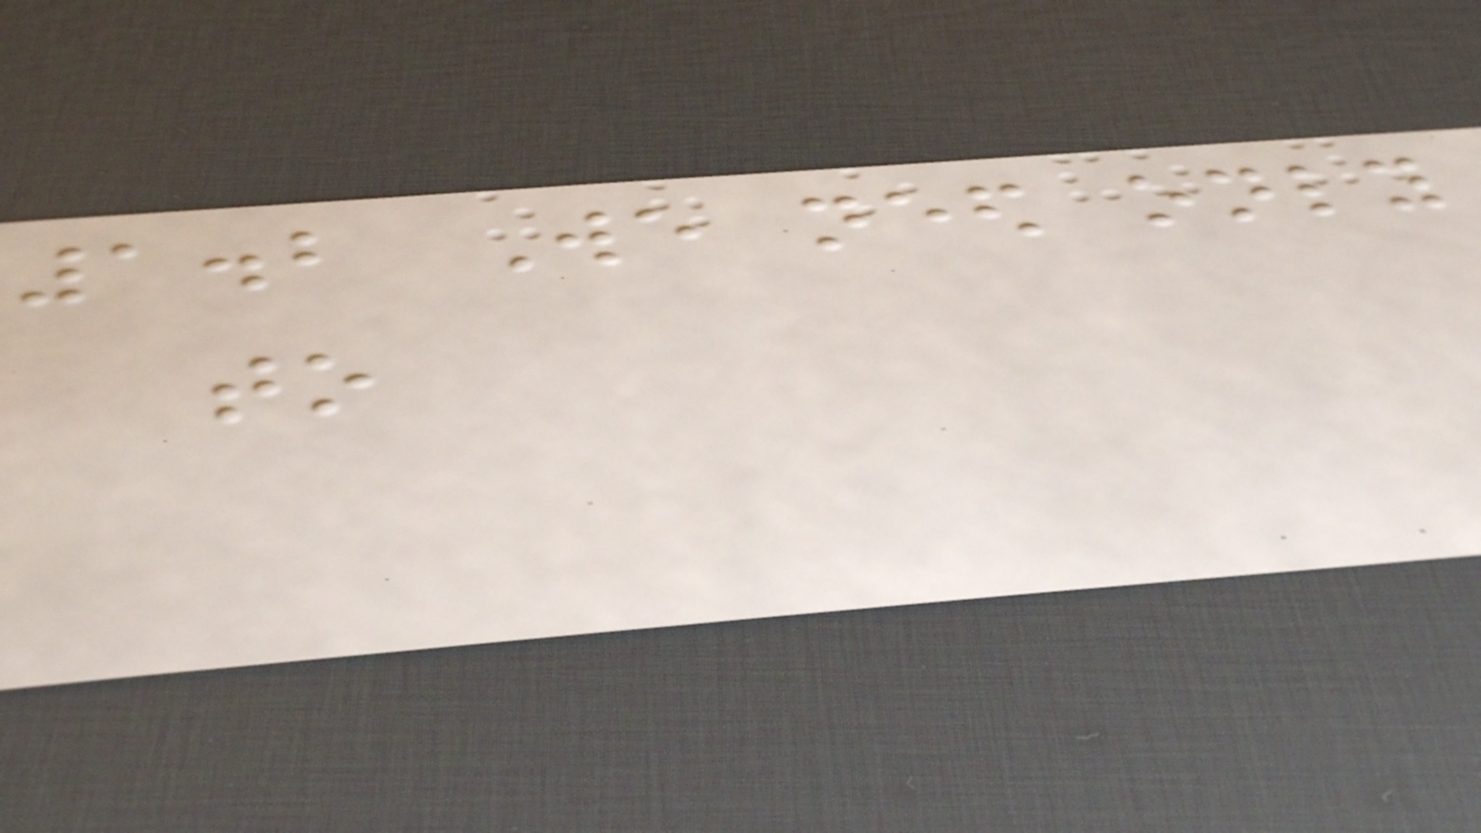1.2 We need only
to
